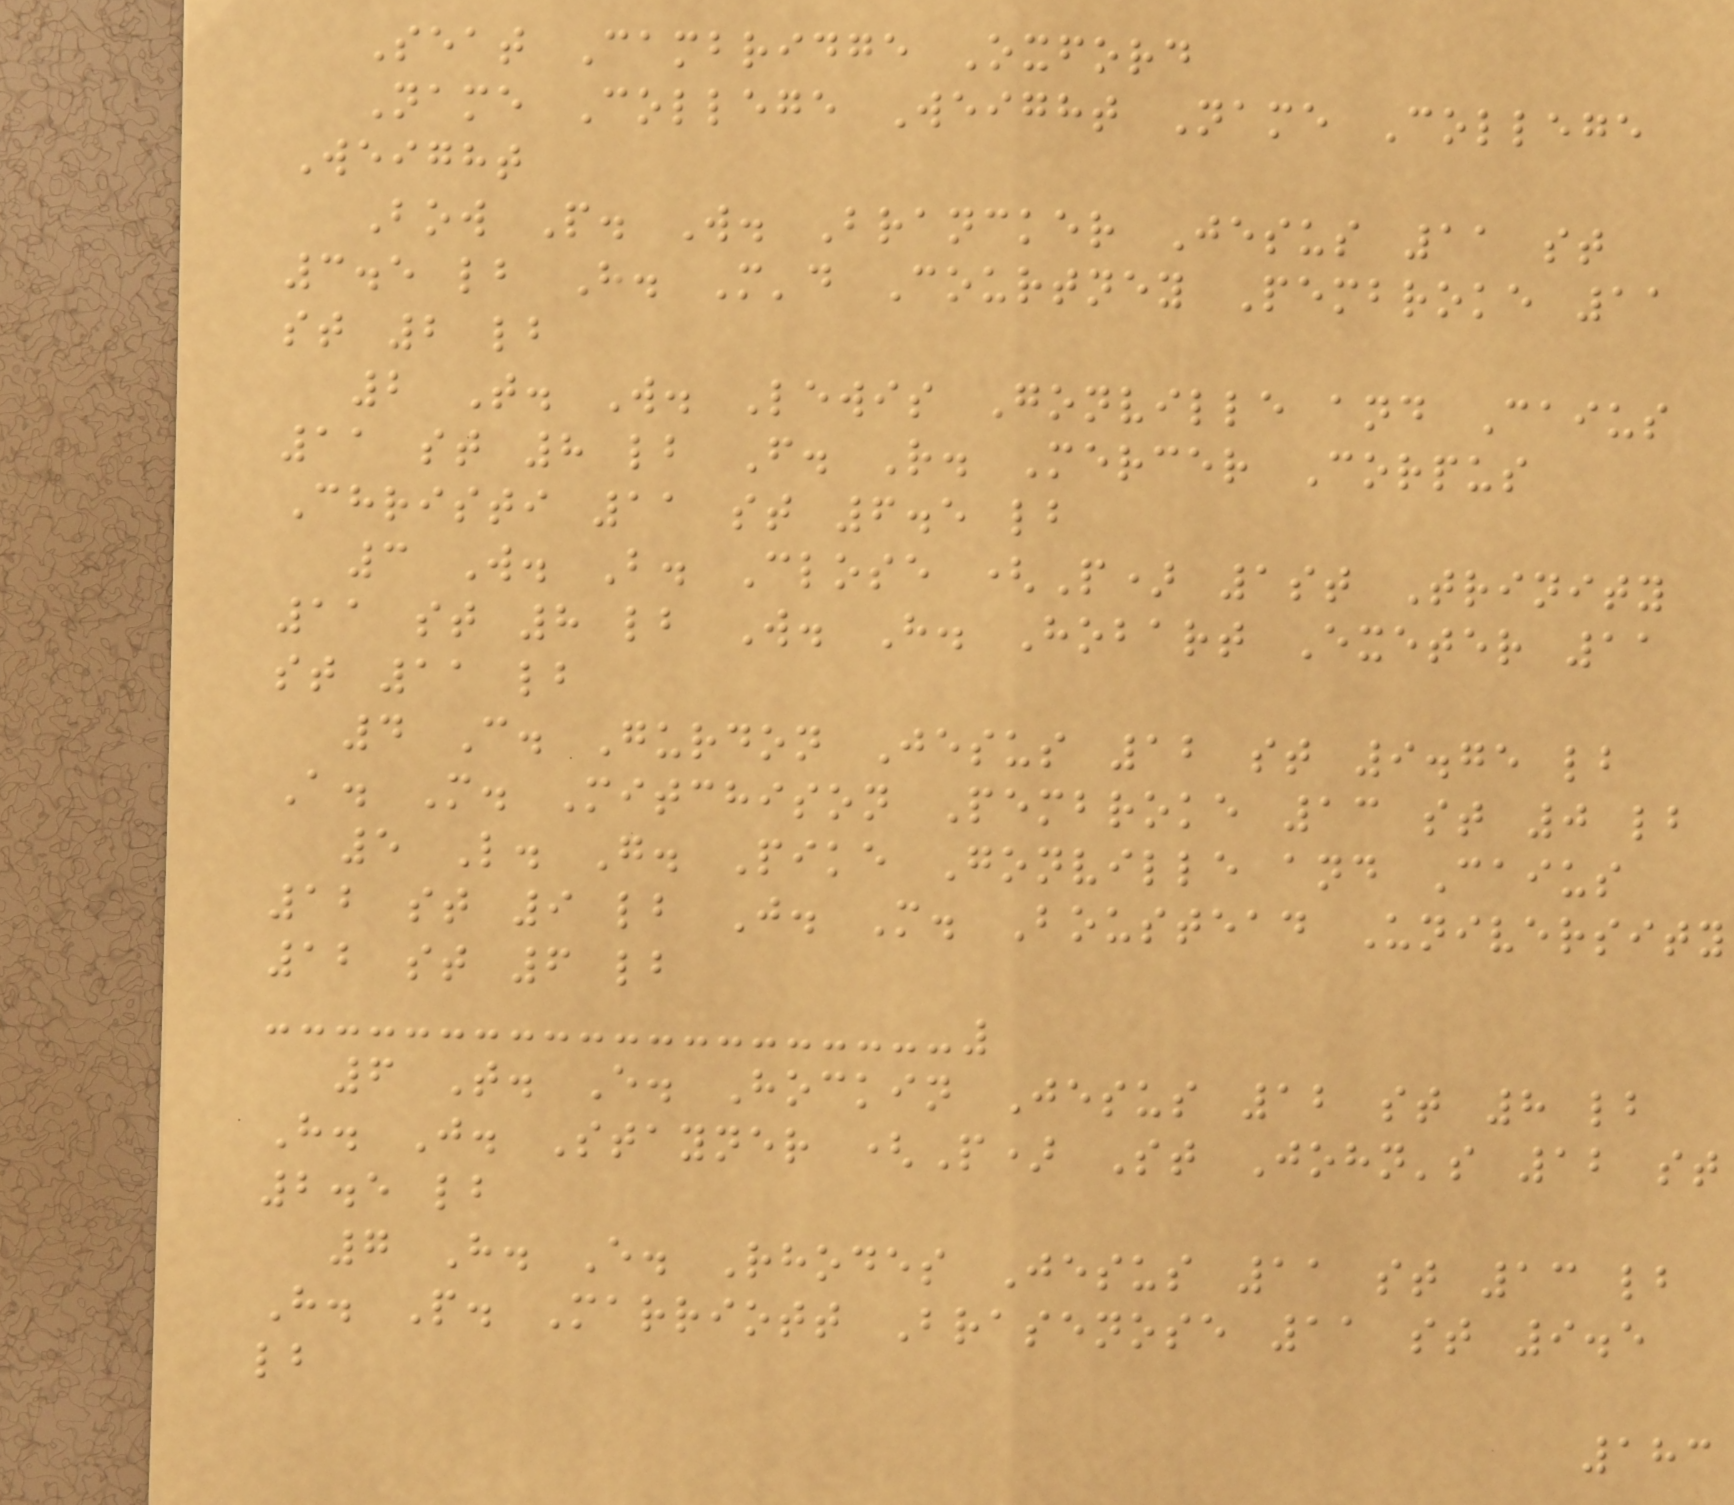Seat Cambridge Oxford
Name College Weight Name College
Weight
Bow P. W. Brancker Jesus 11 st
3.5 lb H. M'd Courtney Pembroke 11
st 2 lb
2 T. W. Lewis Gonville and Caius
11 st 8 lb F. R. Mercer Corpus
Christi 11 st 6.5 lb
3 W. B. Close (P) 1st Trinity
11 st 8 lb W. H. Hobart Exeter 11
st 11 lb
4 C. Gurdon Jesus 12 st 9.75 lb
A. M. Mitchison Pembroke 13 st 0 lb
5 L. G. Pike Gonville and Caius
12 st 9 lb J. M. Boustead University
12 st 6 lb
6 T. E. Hockin Jesus 12 st 8 lb
H. J. Stayner (P) St John's 12 st
2.5 lb
7 H. E. Rhodes Jesus 11 st 13 lb
H. P. Marriott Brasenose 11 st 9.5
lb
183
